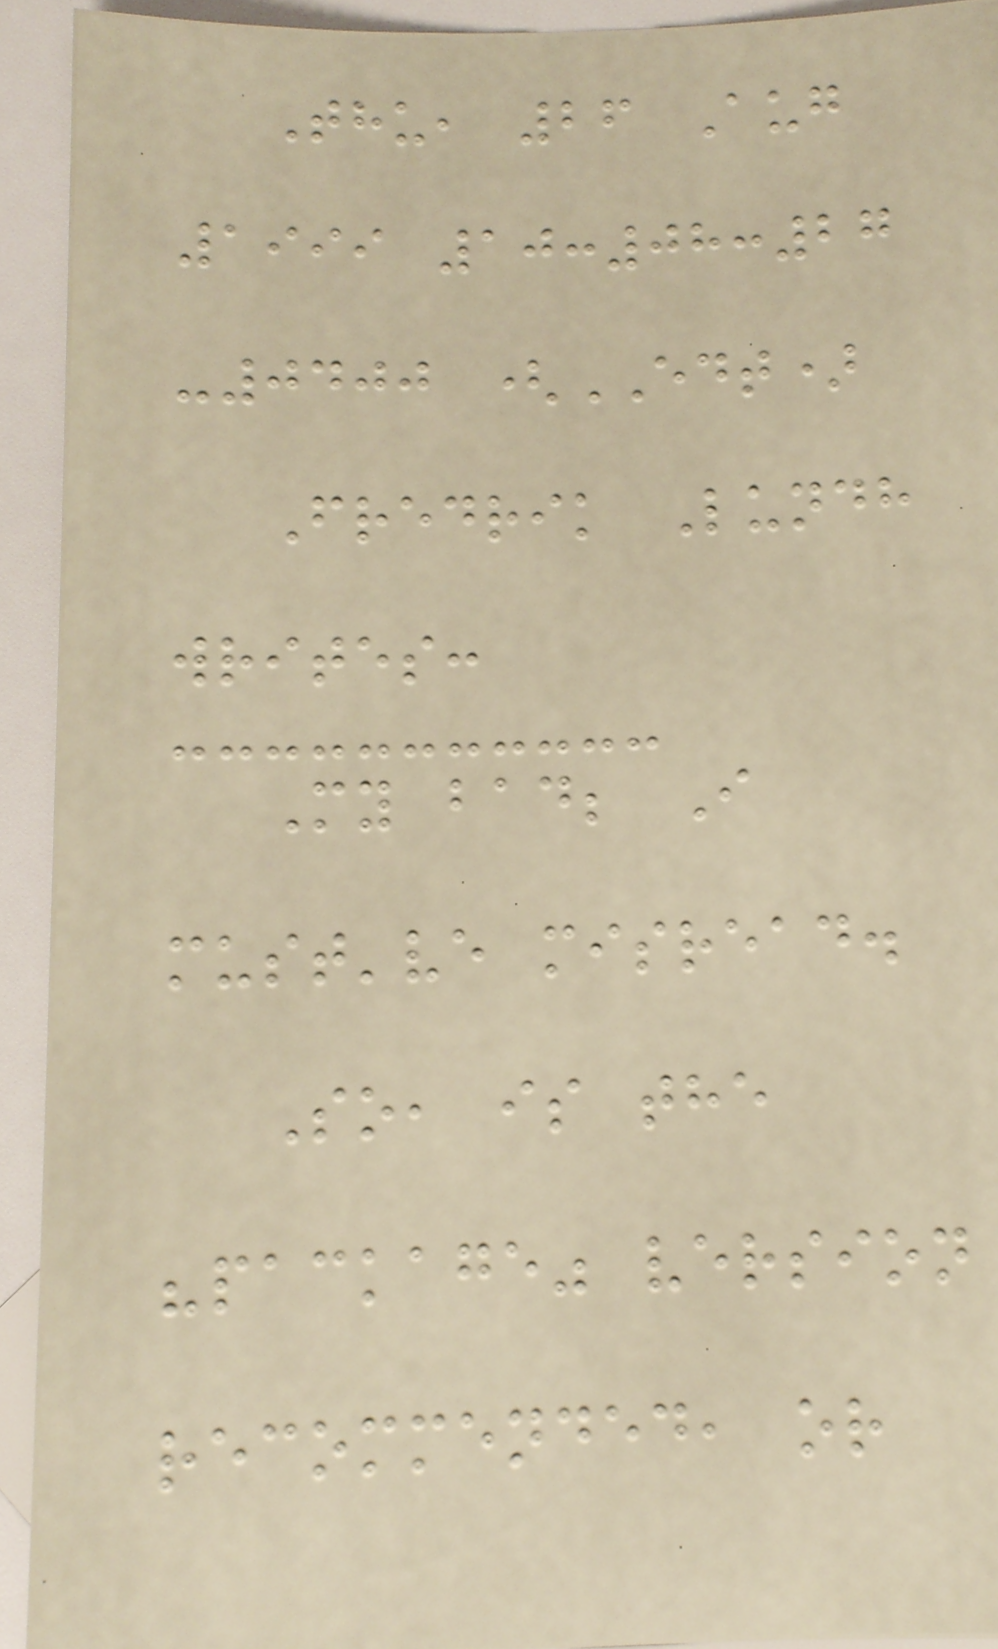Thu, 26 Aug
1999 10:08:27
-0400 (EDT)
Fredrik Lundh
writes:
My bad; I
must've misread.
So, is the
"package" version
recommended, or
